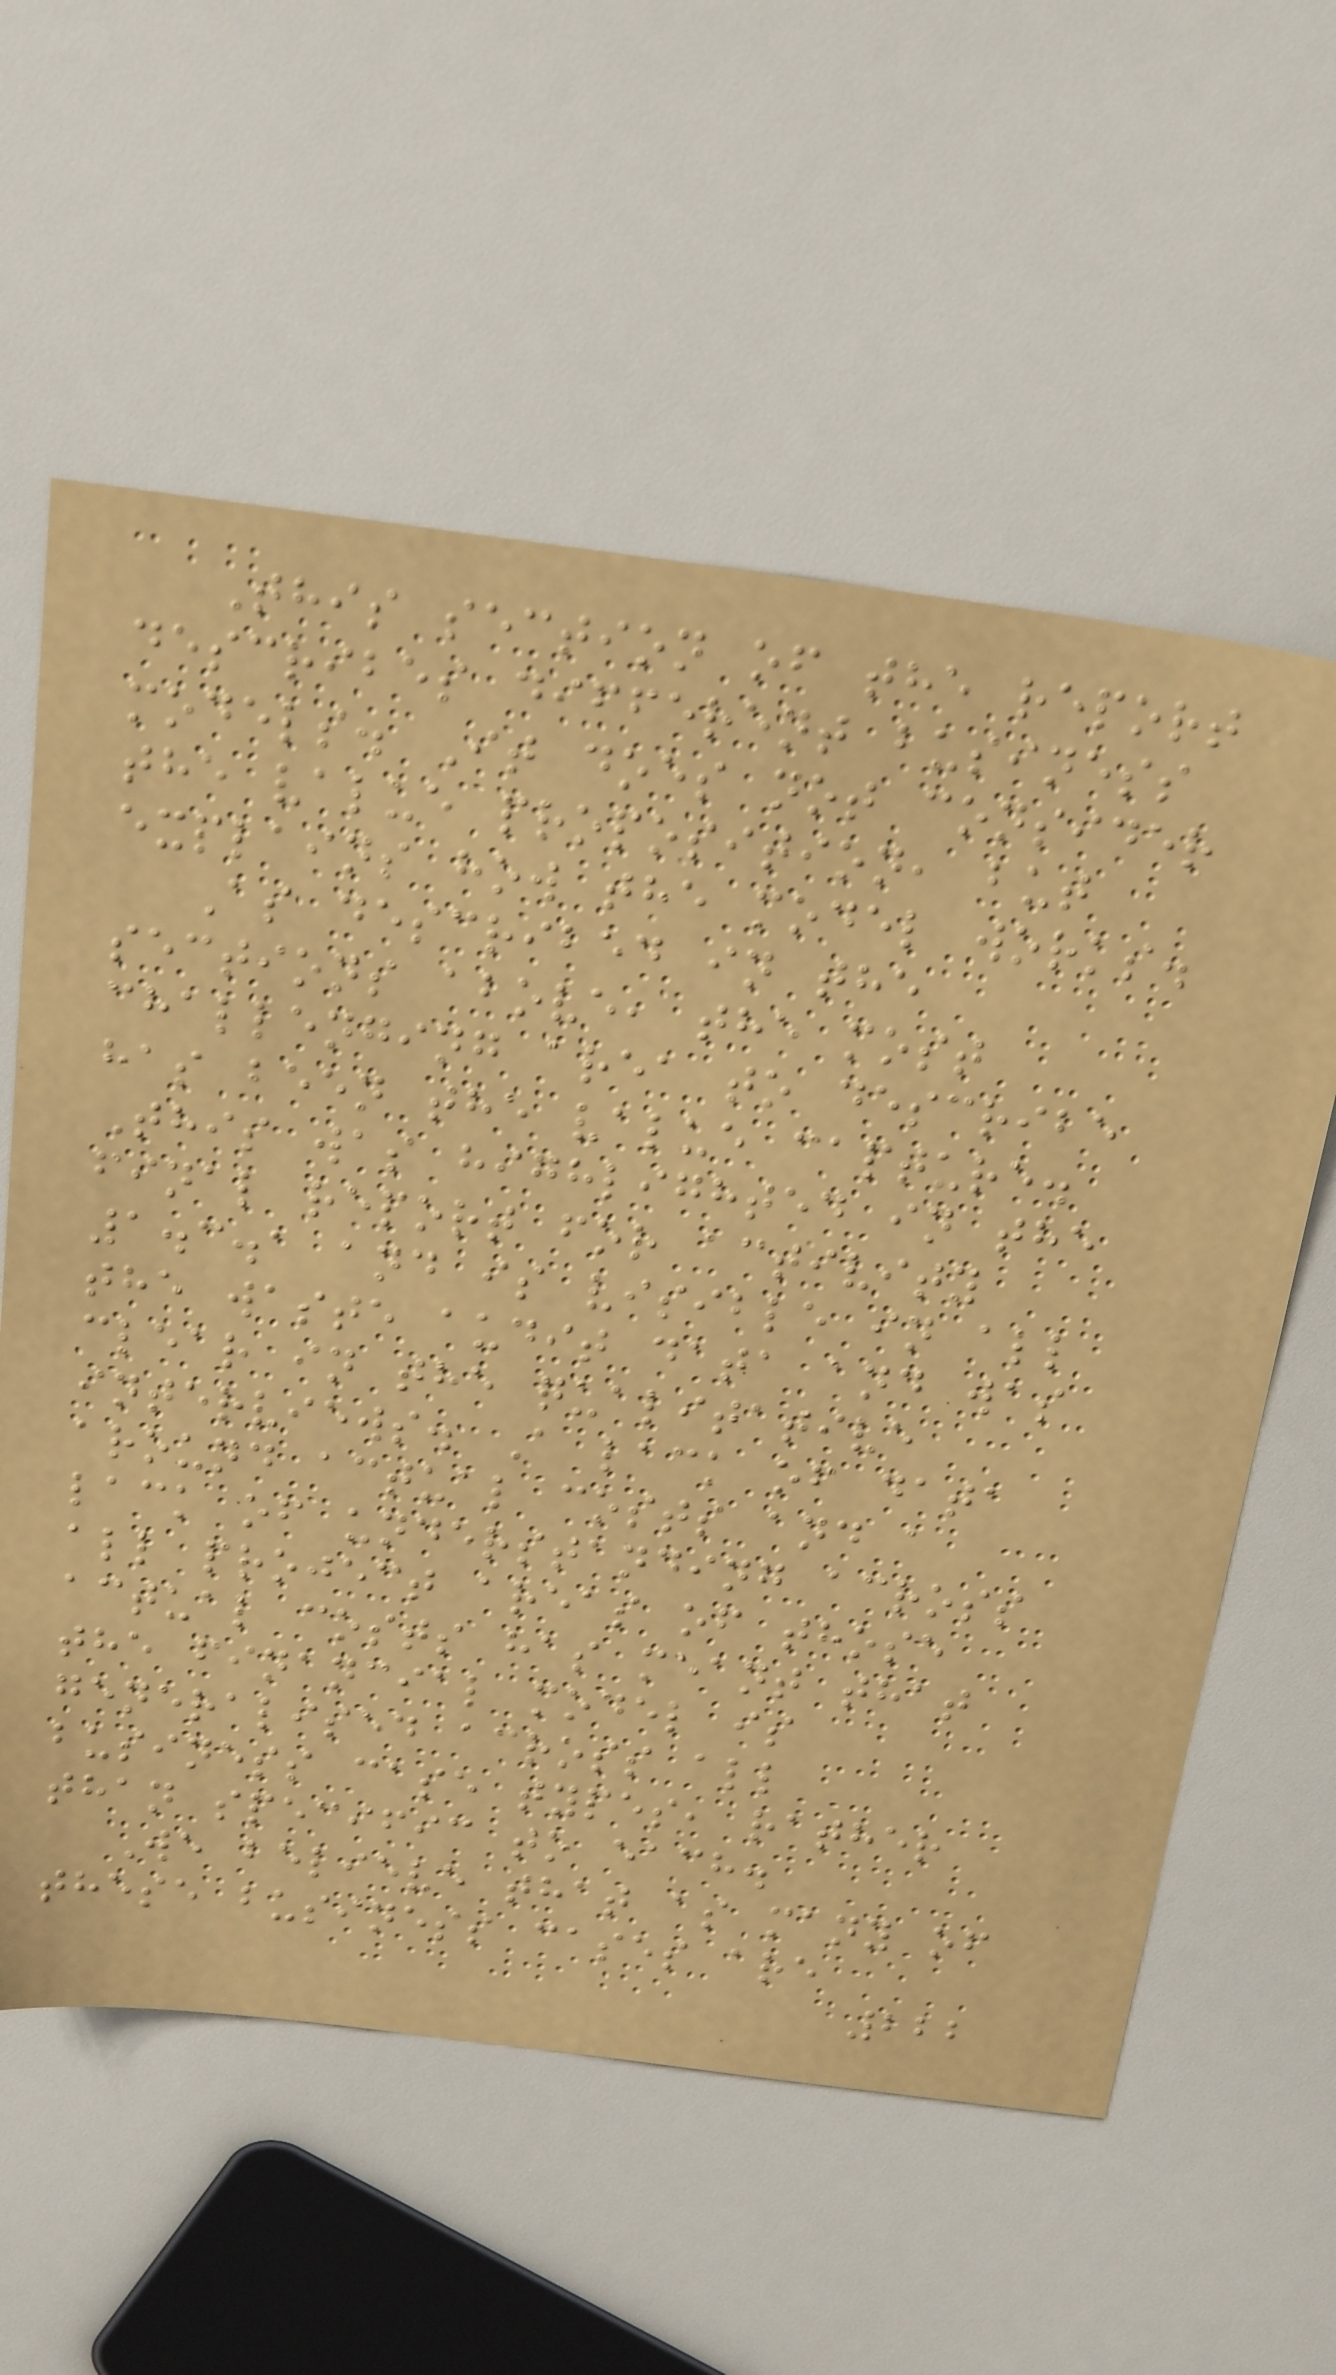This section of the report
describes different business
models. It does not consider
the value proposition, but
explains how the model works.
As described in the
sections above, the most
challenging area to describe
has been the value capture.
This was highlighted in the
final report for activity
1.3.1 and is visible in all
the waste audit data and was
clear in the qualitative
interviews. A lack of data
around actual costs and a
lack of understanding across
all project areas of those
actual costs has meant that
the financial model is
generalised across all
business case types, rather
than specific to each.
We believe that as many of
these business cases are
222
